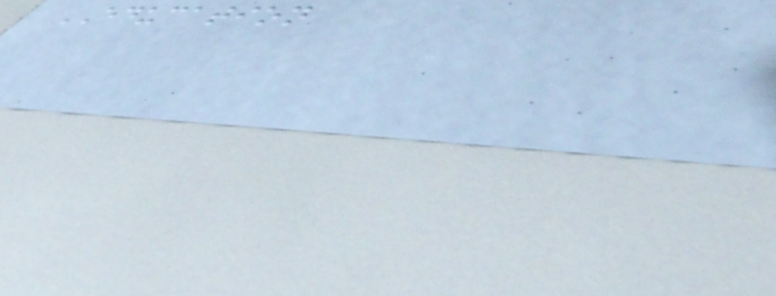EDUCATION
